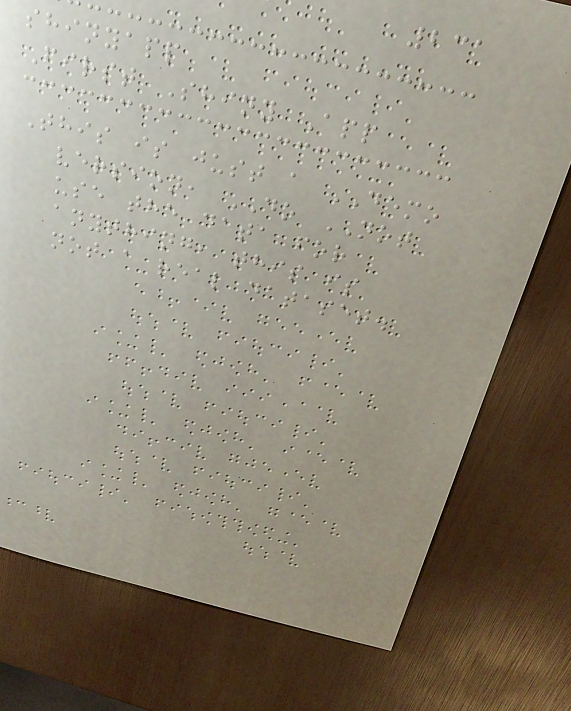231
shinyapp
First Shiny App
This is just a DEMO
version, DO NOT
use the data for
anything, this is
not a real dataset.
